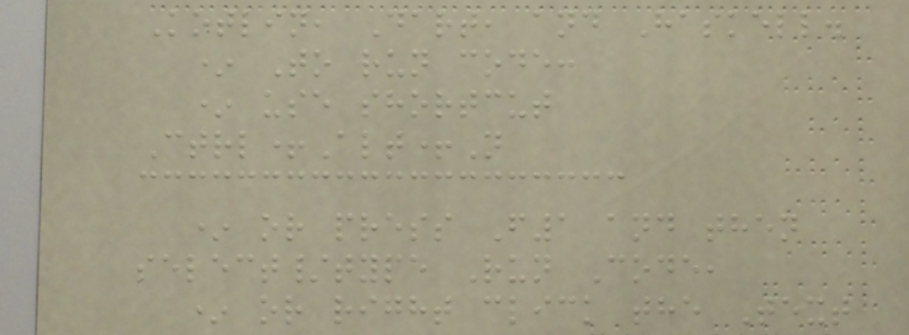Kotlin, Dart, and Haskell.
* To run code:
* use shortcut
Ctrl+Alt+N
* or press F1 and then
select/type Run Code,
* or right click the Text
